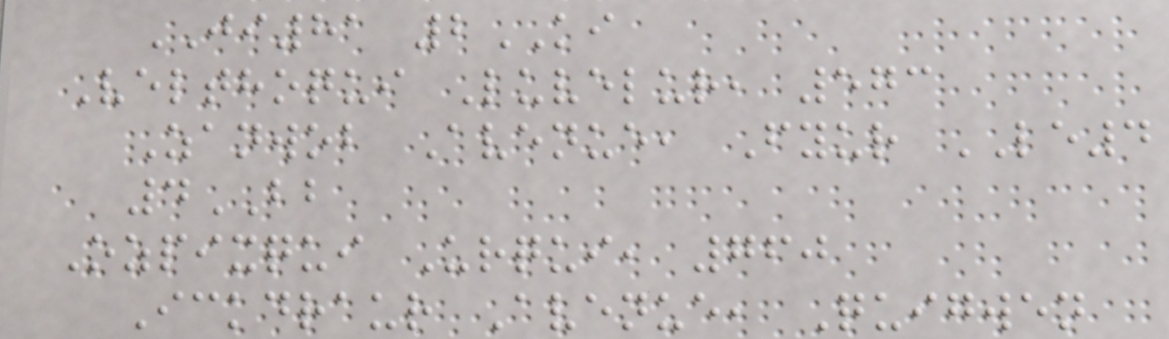JI81 2KI
Velthoqui Luvelur, 573
Zanwob Avenue, Fyur LE4
4BB
Ozpixqui Urqui, 760
Ickdraur Avenue, Quigwen
